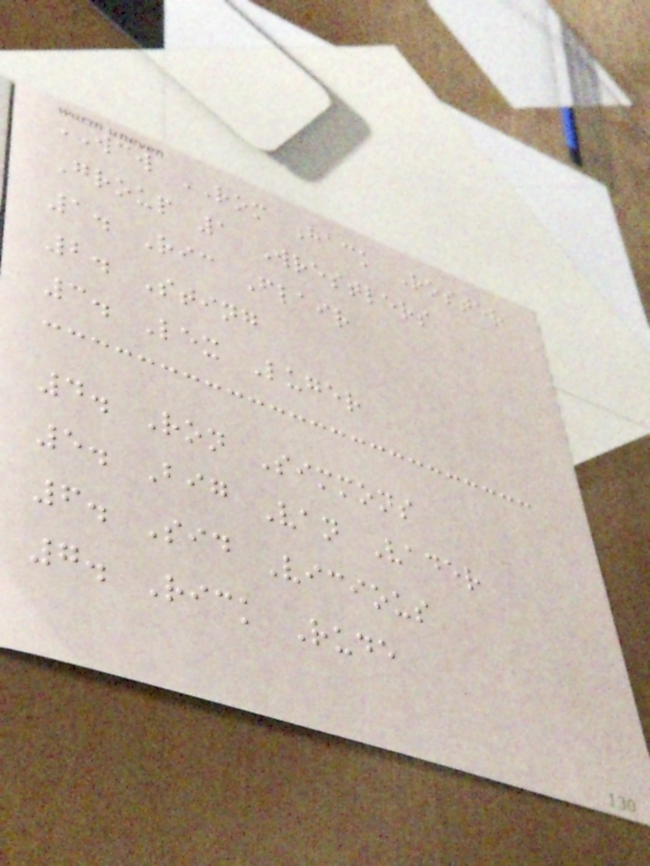WCW ROM Hack Roster
Group 1 Wrestlers
1. Ric Flair
2. Sting
3. Lex Luger
4. Ron Simmons
5. Big Van Vader
6. Sid Vicious
7. Rick Rude
